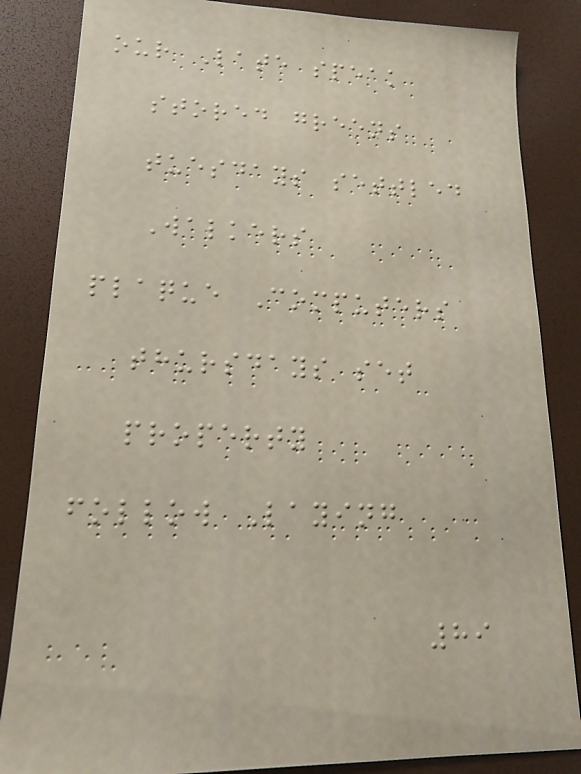our Late speak
stored greens
tuesdays settled
Walkers
plaque Computers
thursdays set
property
follow Laying
89
